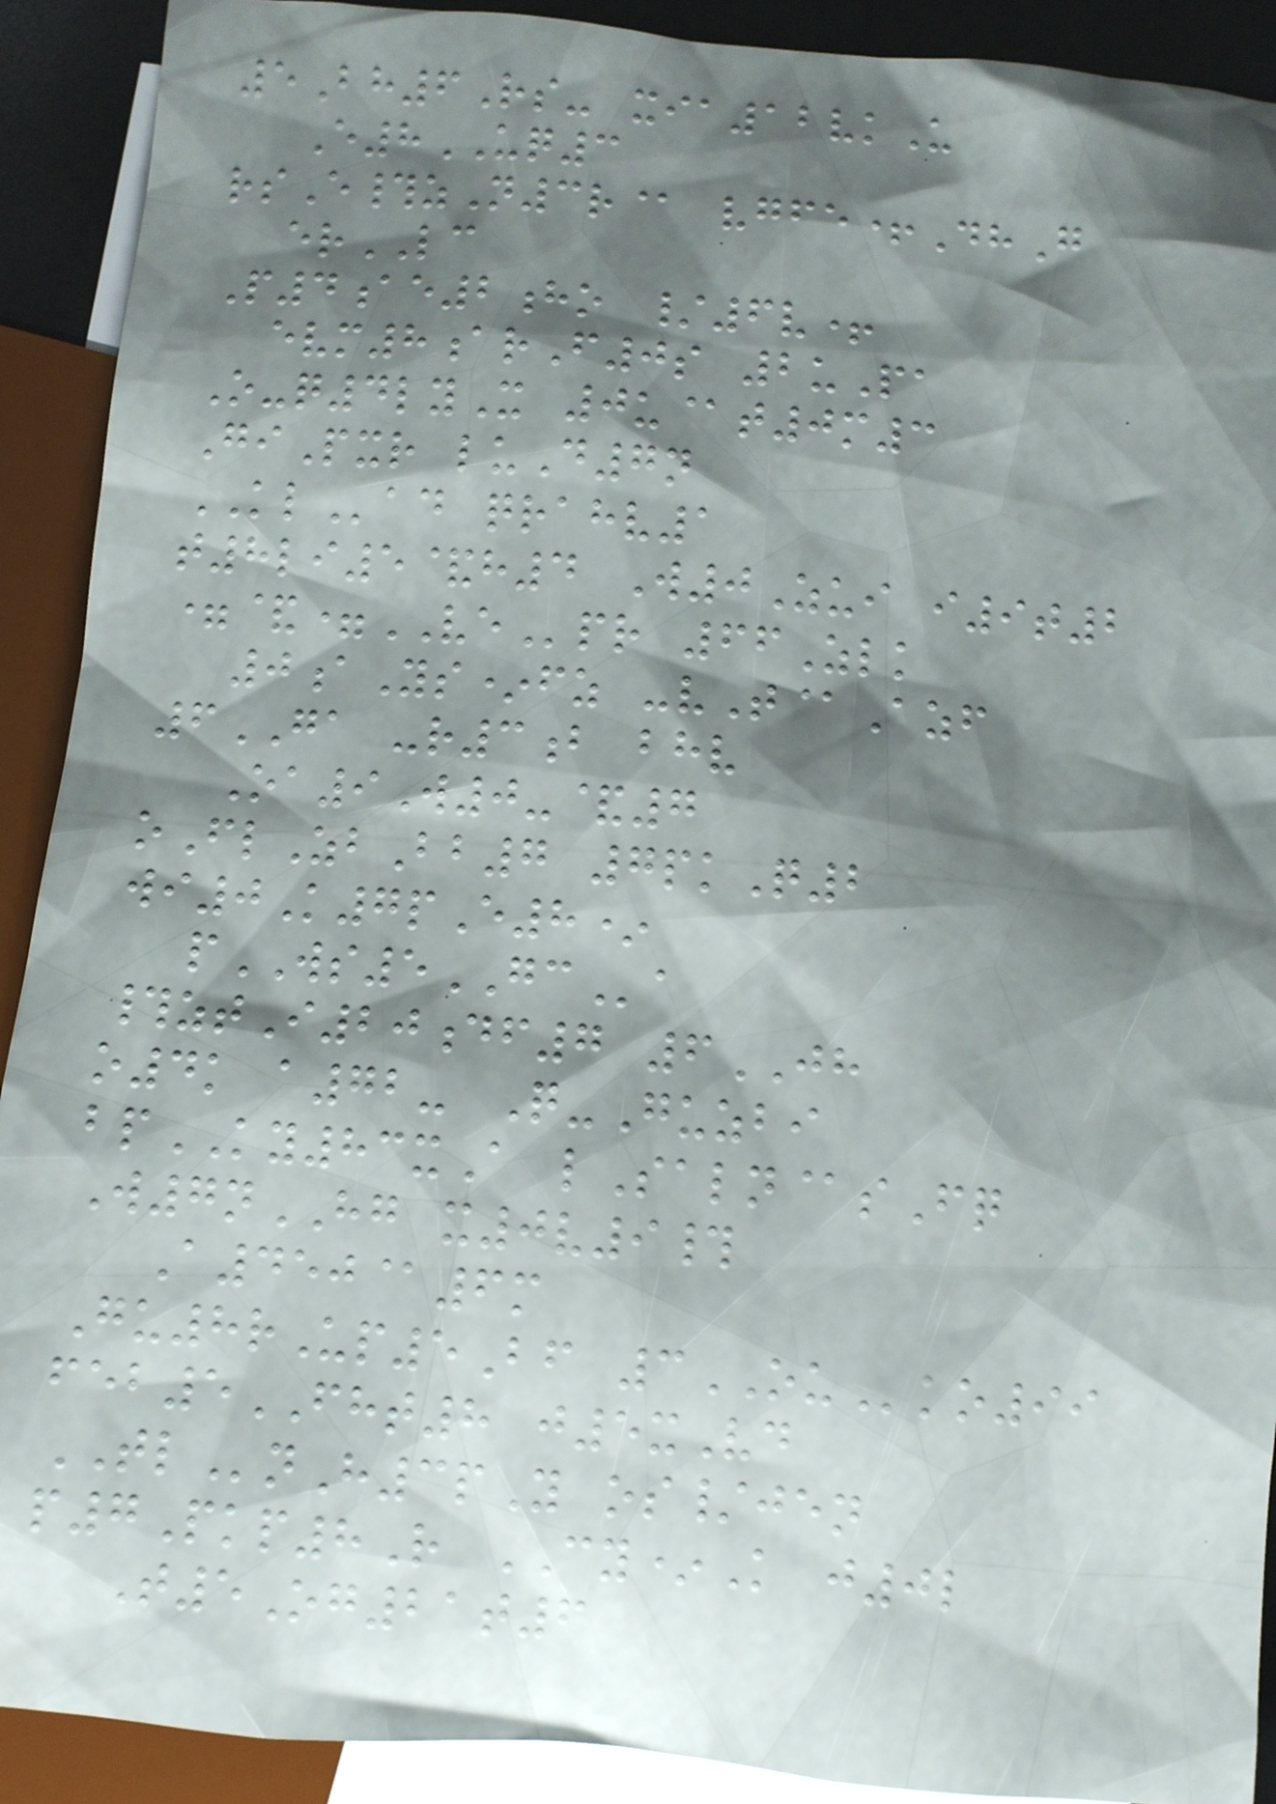5Bh6Rs- xia12vkU
E8UQ3
rsE#zN3r@ vgfe+DhG
erLC
P4ae2ho /6v+
evm8arF0s 2uPa
O-q4lyX 0u@t0m3
GiPxr luD7n
KLad qrahv1
t8li5&h4 W0Zui i9t2
=&=VEpr 66Zlk
0aYs*fz -vT@Azf
6GA -r3b bhv
Oa9W0-&7
oFlZbBb7 7pkQ2
wi0K7pE8*
pWS5GCa
#ztI20df7 6JH
o4k a72- Q-Guzbi
bpKY83xA lSaln@sFq
W7nHG x0v9#
A450@6m
Gu8rUp5Bf 3OUko99
feb5FHT8 j5xVd
TLnH3pY os/jen
p7Pkp8R CY*K j0l
T5Og21t6
